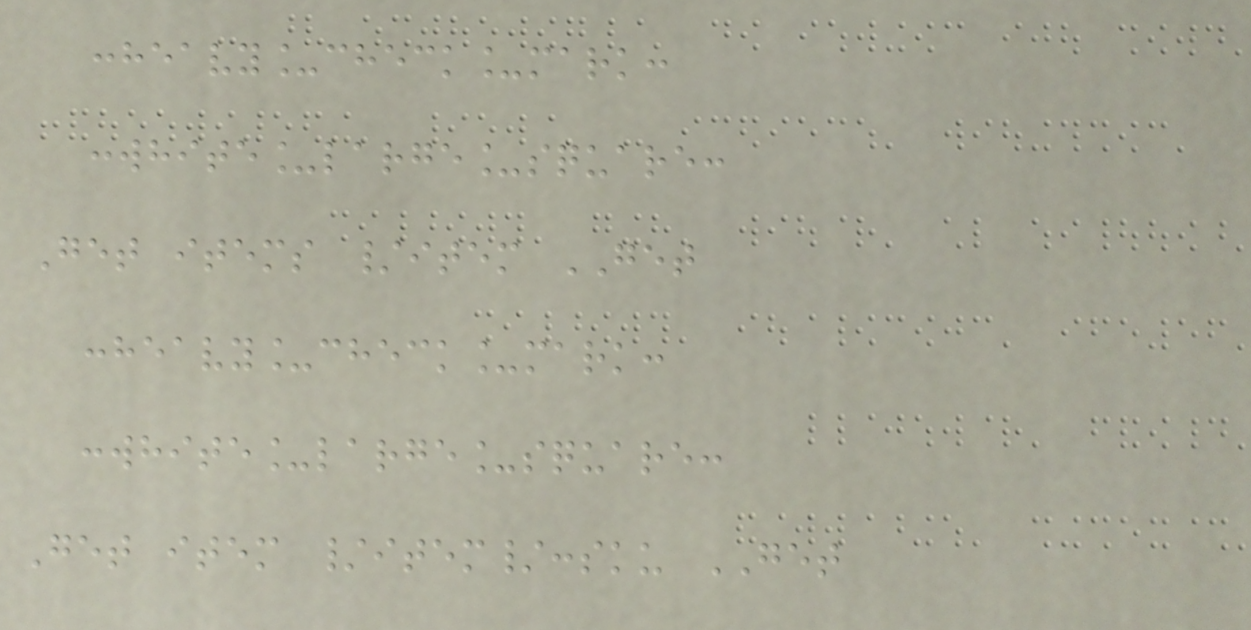:heavy_check_mark:
:white_large_square:
Get items /item GET
:heavy_check_mark:
:white_large_square:
Get item /item/:sku GET
